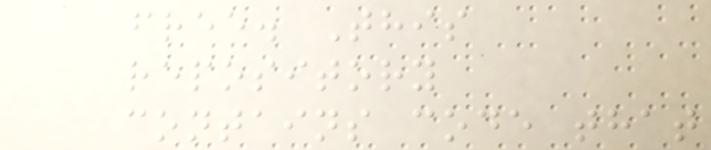free. This
repository
contains code that
